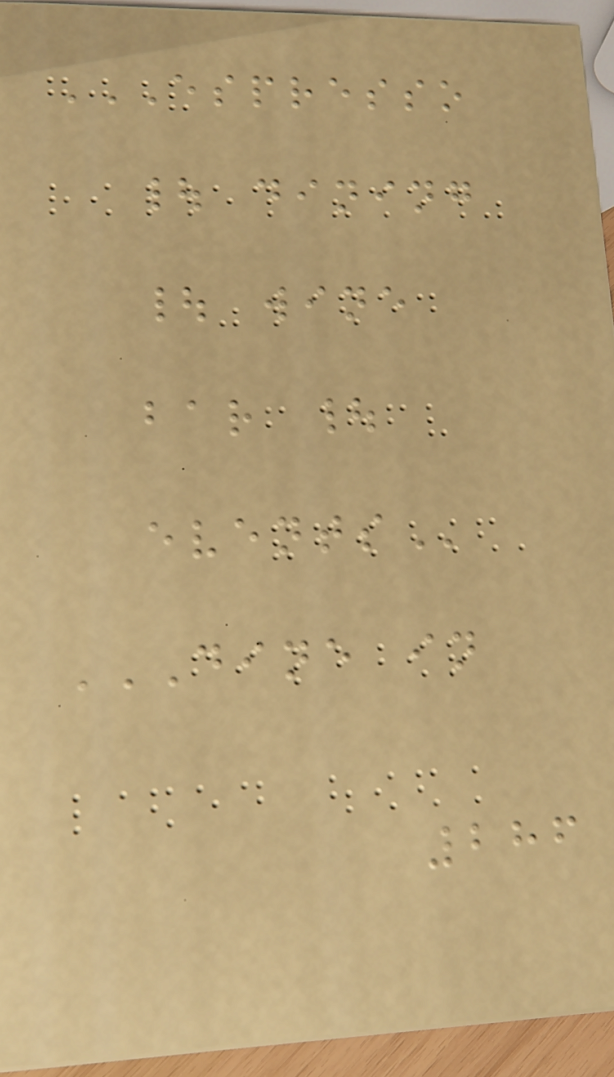ESPRESSO
| DINING
| WINE
BAR |
EVENTS
DINE IN
286
